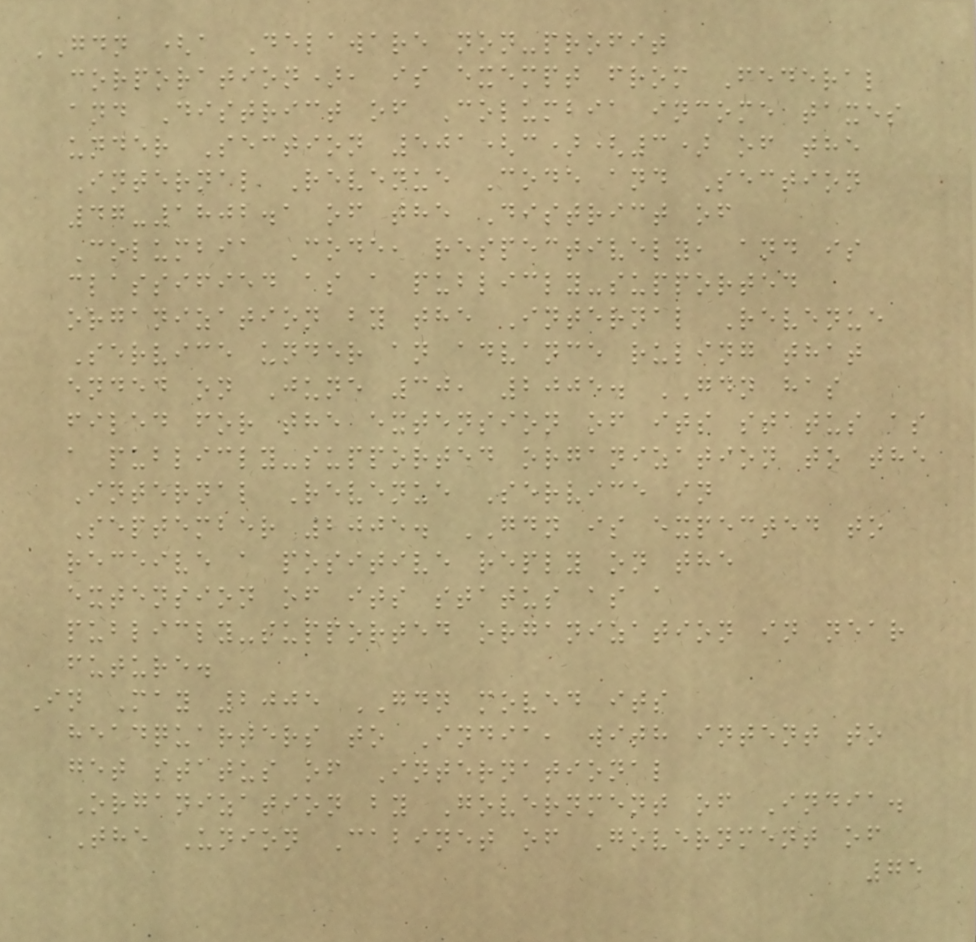GDN (a Delaware non-profit
corporation), is exempt from Federal
and District of Columbia income taxes
under Section 501(c)(3) of the
Internal Revenue Code and Section
47-1802.1 of the District of
Columbia Code, respectively, and is
classified as a publicly-supported
organization by the Internal Revenue
Service under an advance ruling that
ended on June 30, 2005. GDN has
filed for the extension of its status as
a publicly-supported organization to the
Internal Revenue Service in
September 2005. GDN is expected to
receive a positive reply on the
extension of its status as a
publicly-supported organization in near
future.
In May 2005 GDN moved its
headquarters to India, with intent to
get status of International
Organization by Government of India.
The Union Cabinet of Government of
75
